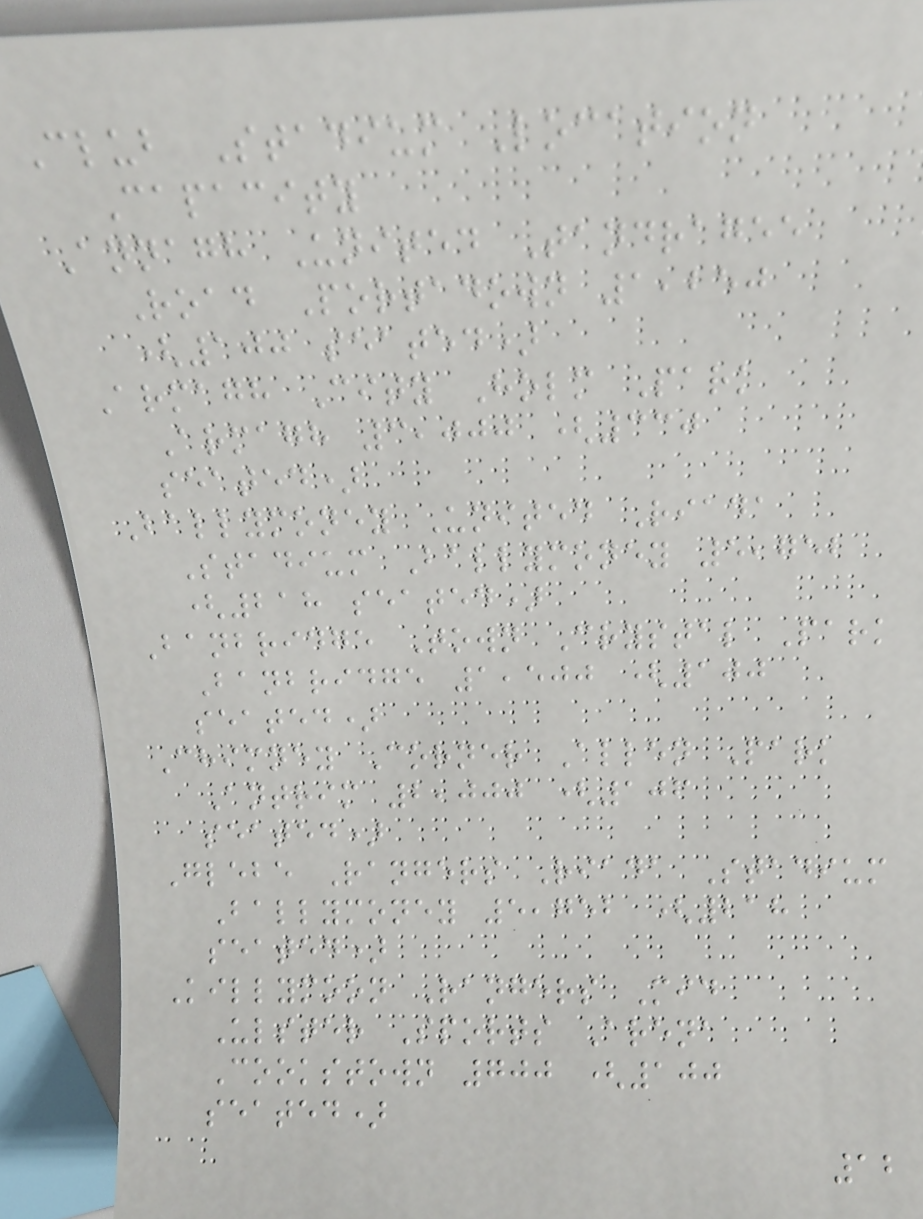Club Stadium Location
Capacity
Annagh United Tandragee
Road Portadown 1,250
(100 seated)
Armagh City Holm Park
Armagh 3,000 (330
seated)
Ballymoney United Riada
Stadium Ballymoney 5,752
(218 seated)
Banbridge Town Crystal Park
Banbridge 1,500 (100
seated)
Chimney Corner Allen Park
Antrim 2,000 (106
seated)
Glebe Rangers Riada Stadium
Ballymoney 5,752 (218
seated)
Killymoon Rangers Mid
Ulster Sports Arena
Cookstown 700 (100
seated)
12
